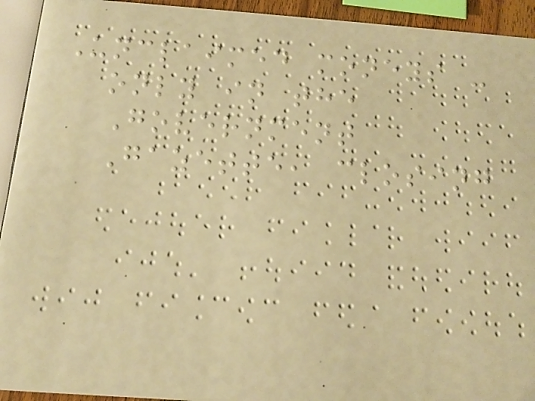Unclaimed moneys -
only in the
Government
Gazette, closing
